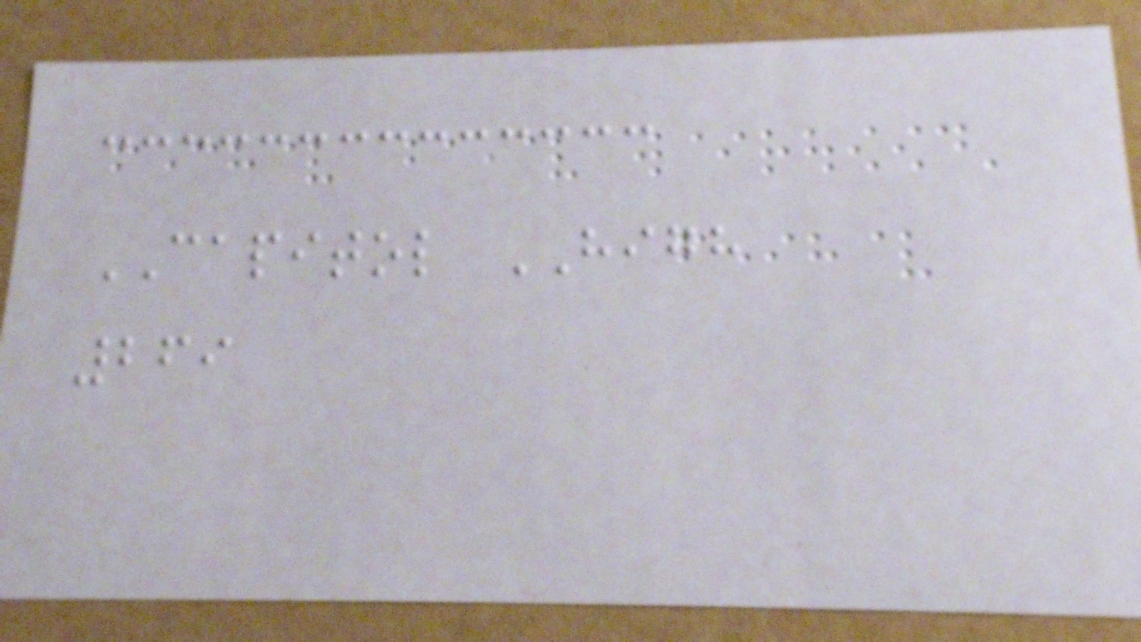CAPITOL HIGH
269
